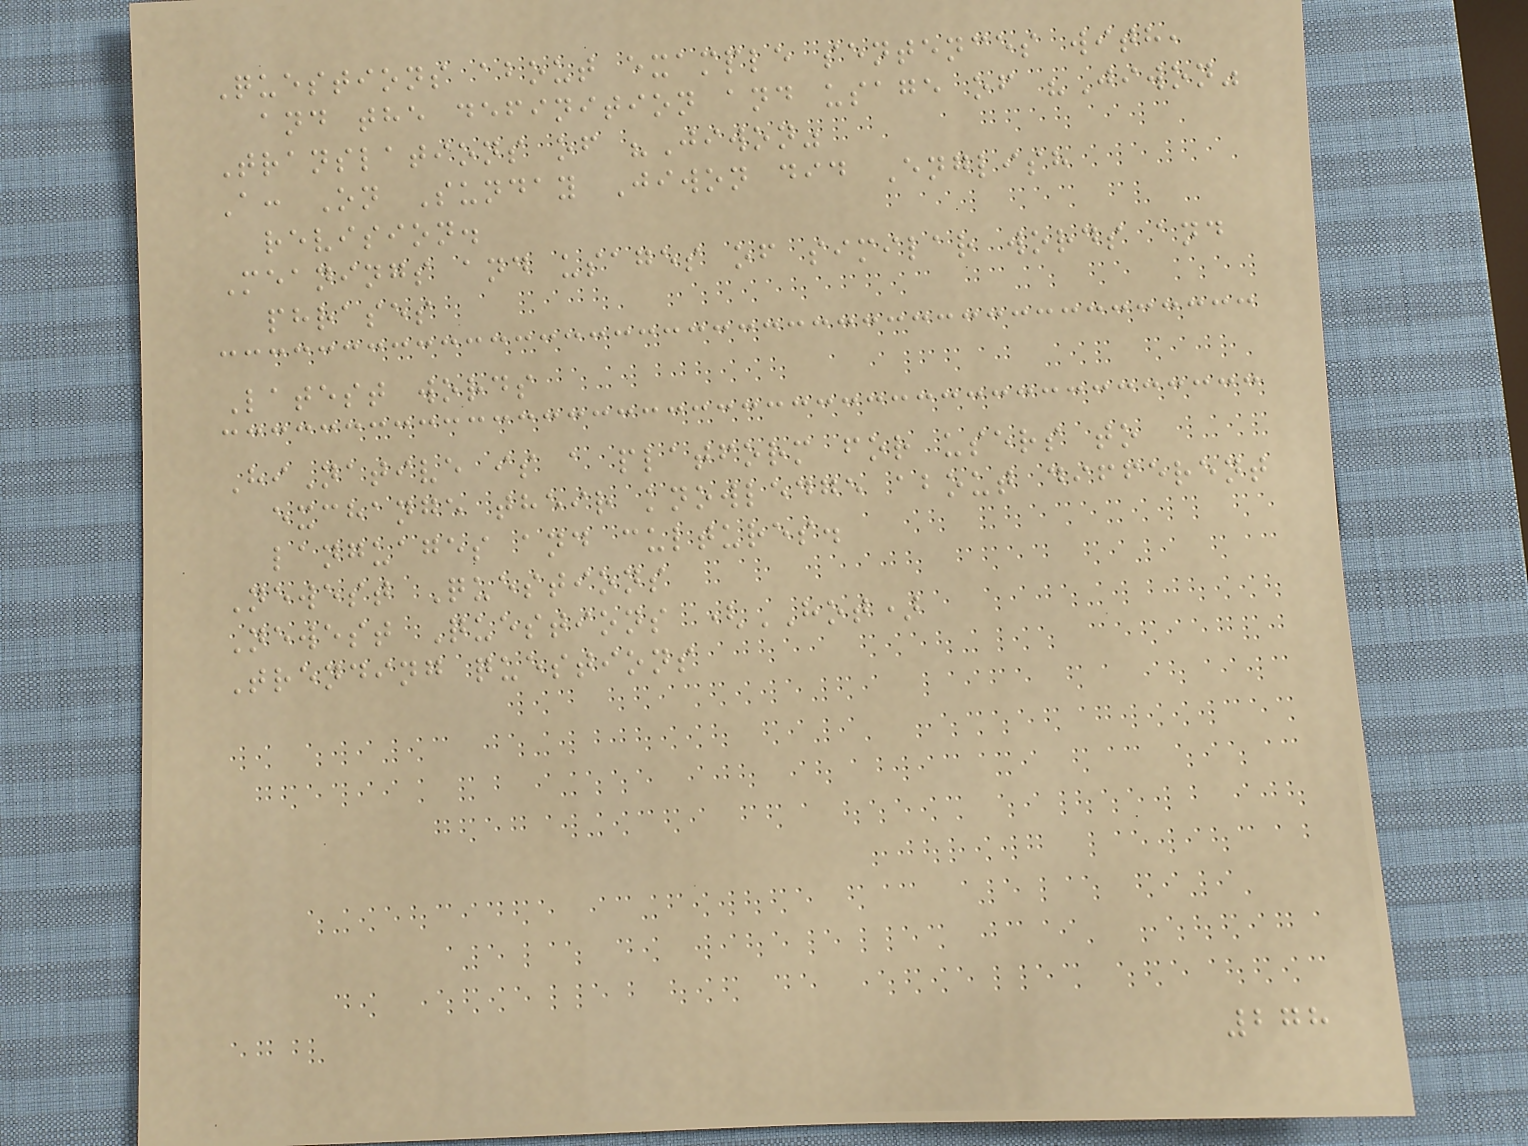Questions about example sentences with,
and the definition and usage of "Jiwon"
Translations of "Jiwon"
A: On Sunday Jiwon did English
revision.
Meanings and usages of similar words and
phrases
Latest words
HiNative is a platform for users to
exchange their knowledge about different
languages and cultures.
Newest Questions
Newest Questions (HOT)
Trending questions
278
